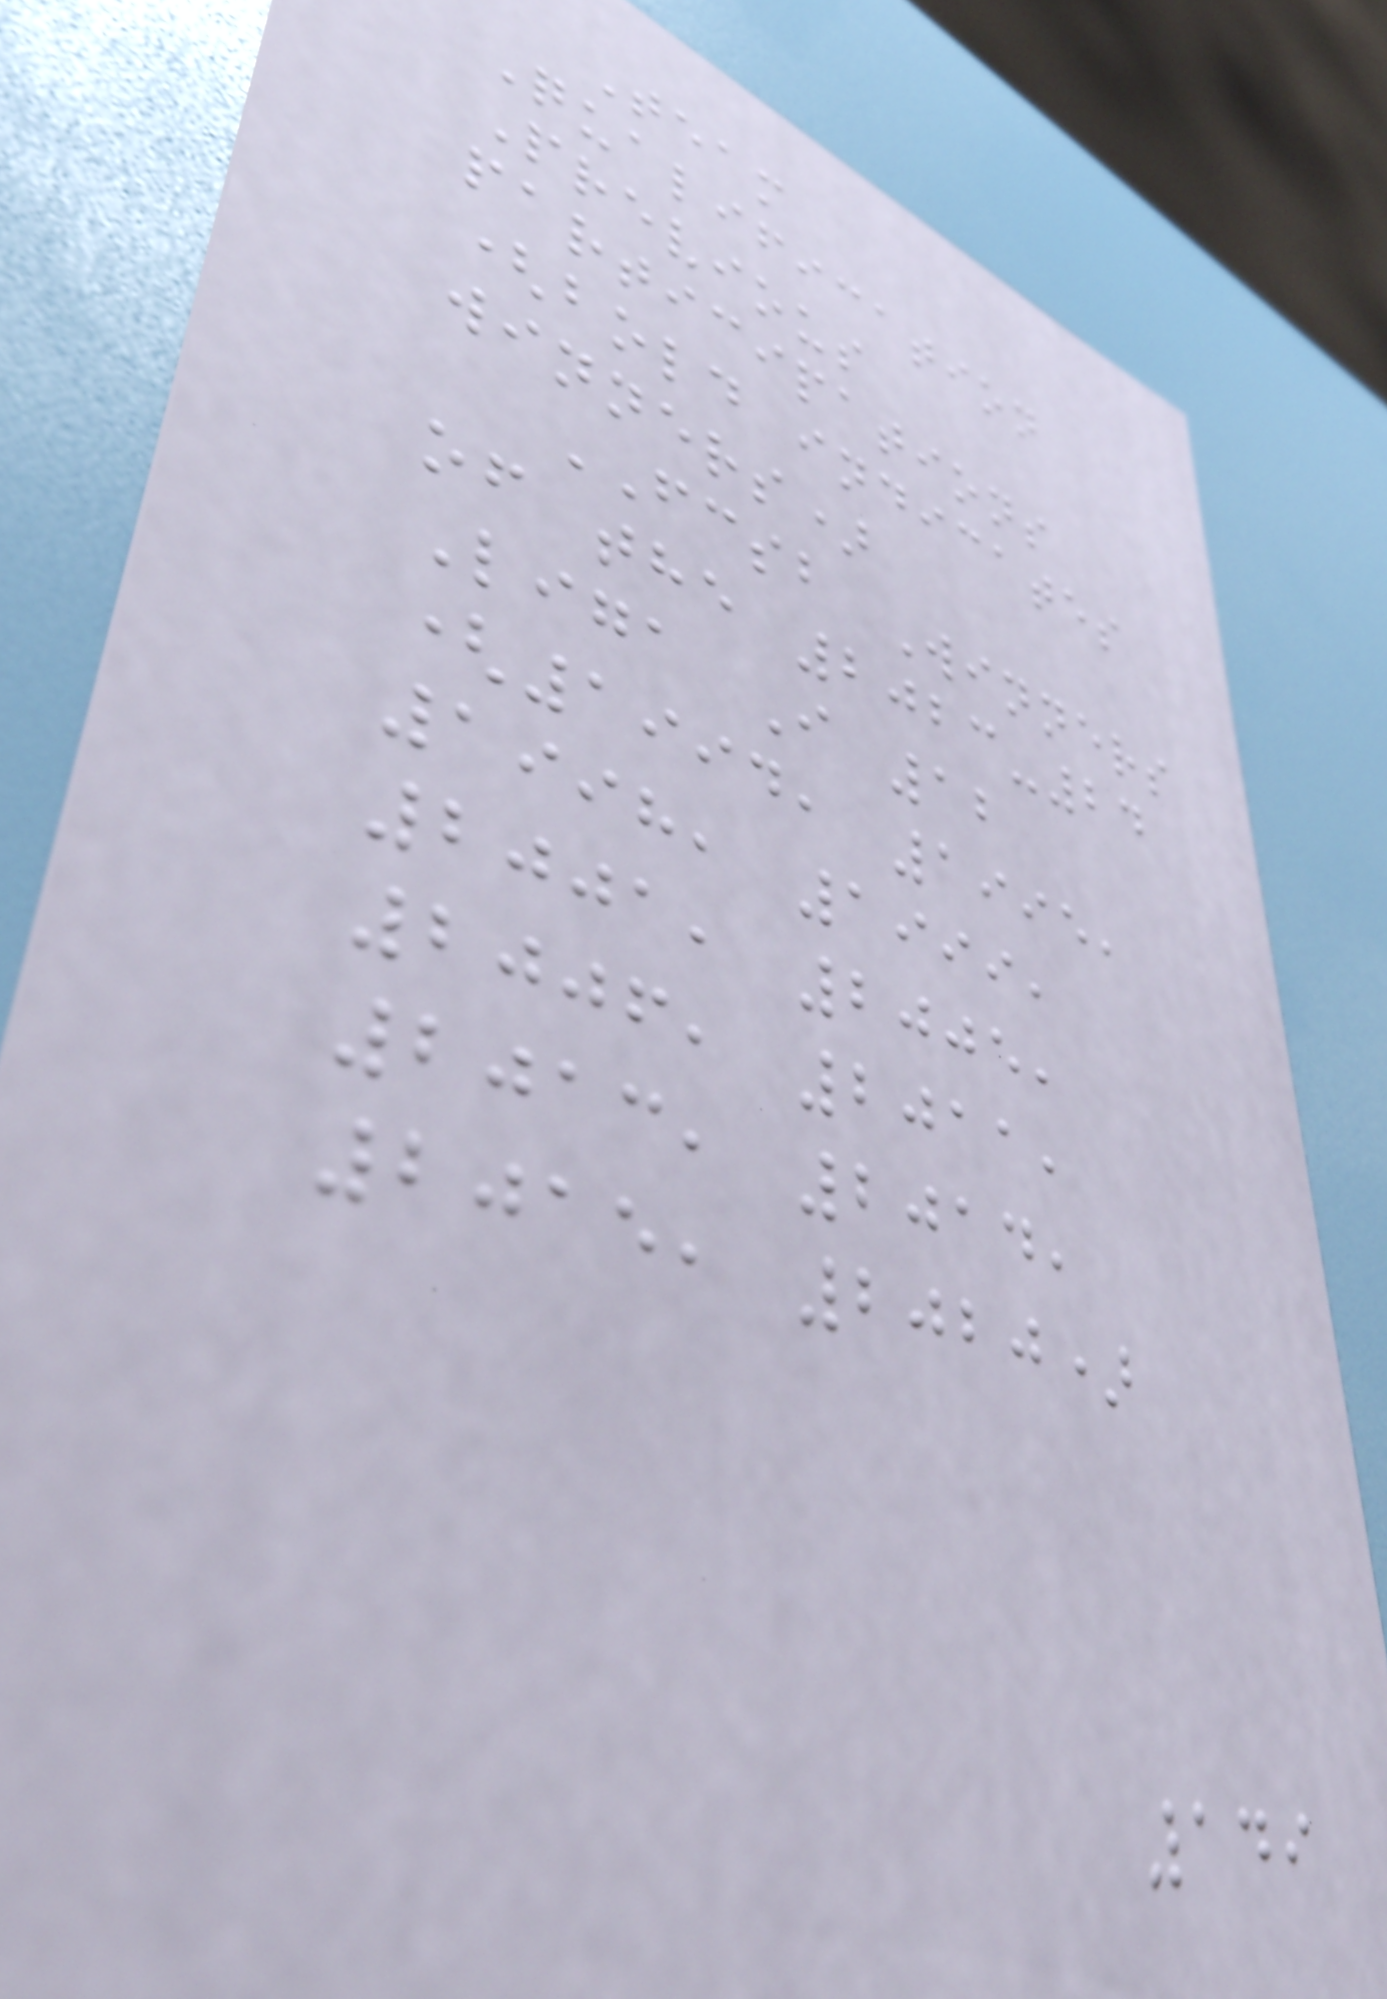Team
Qualification
Previous
participations
(bold indicates
winners)
FCSB Winners
of the 2023-24
Liga I 12
(1994, 1995,
1998, 1999,
2001, 2005,
2006, 2011,
2013, 2014,
2015, 2020)
149
